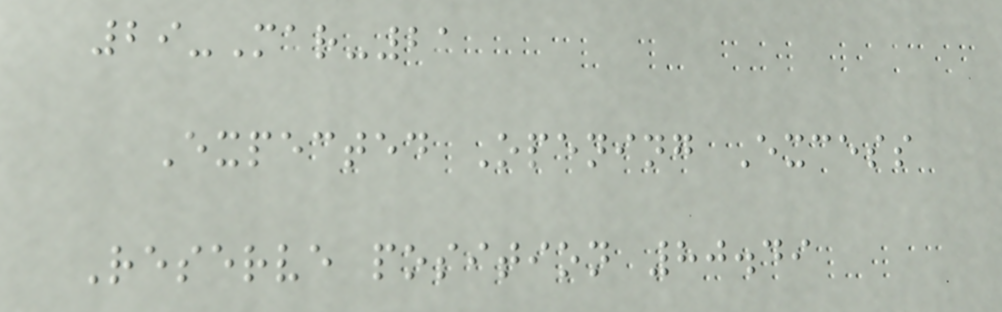29-Mar-21
Expected Opening Excess
Reserve position 80.49
